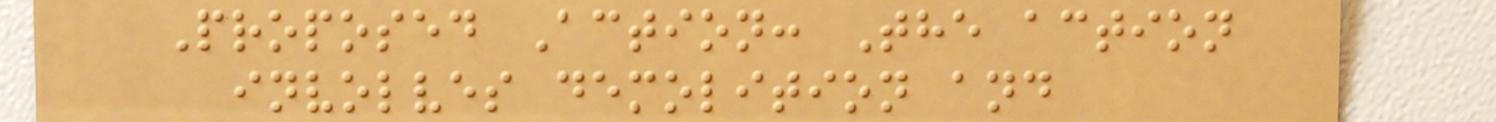Proposed Action: The action
involves demolition and
